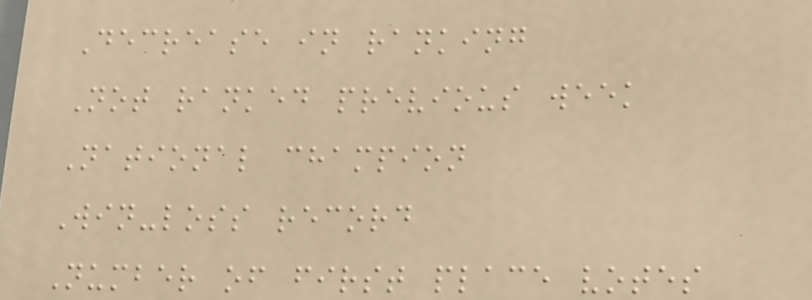Decrease in ranking
Not ranked previous week
National champion
Win-loss record
Number of first place votes
